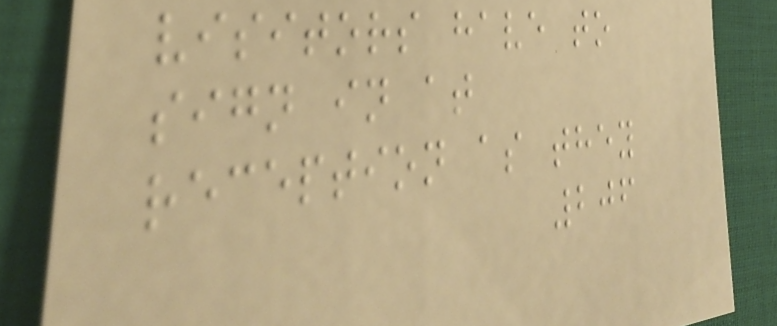visitors have to
sign in at
reception as they
206
